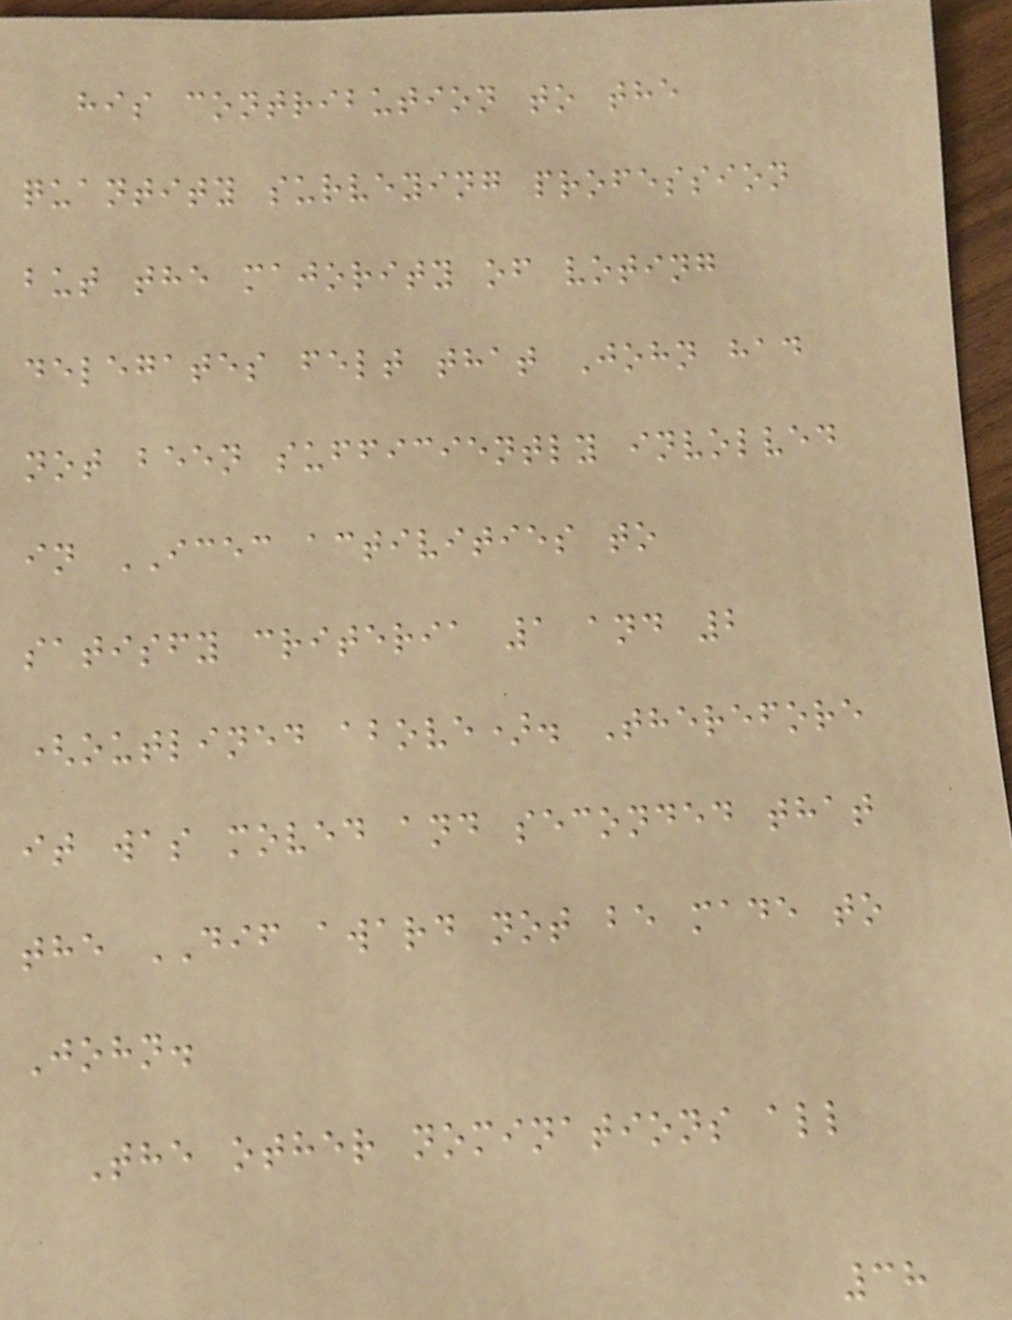his contribution to the
quantity surveying profession
but the majority of voting
delegates felt that John had
not been sufficiently involved
in ICEC activities to
satisfy criteria 1 and 2
(outlined above). Therefore
it was moved and seconded that
the DIF award not be made to
John.
The other nominations all
38
